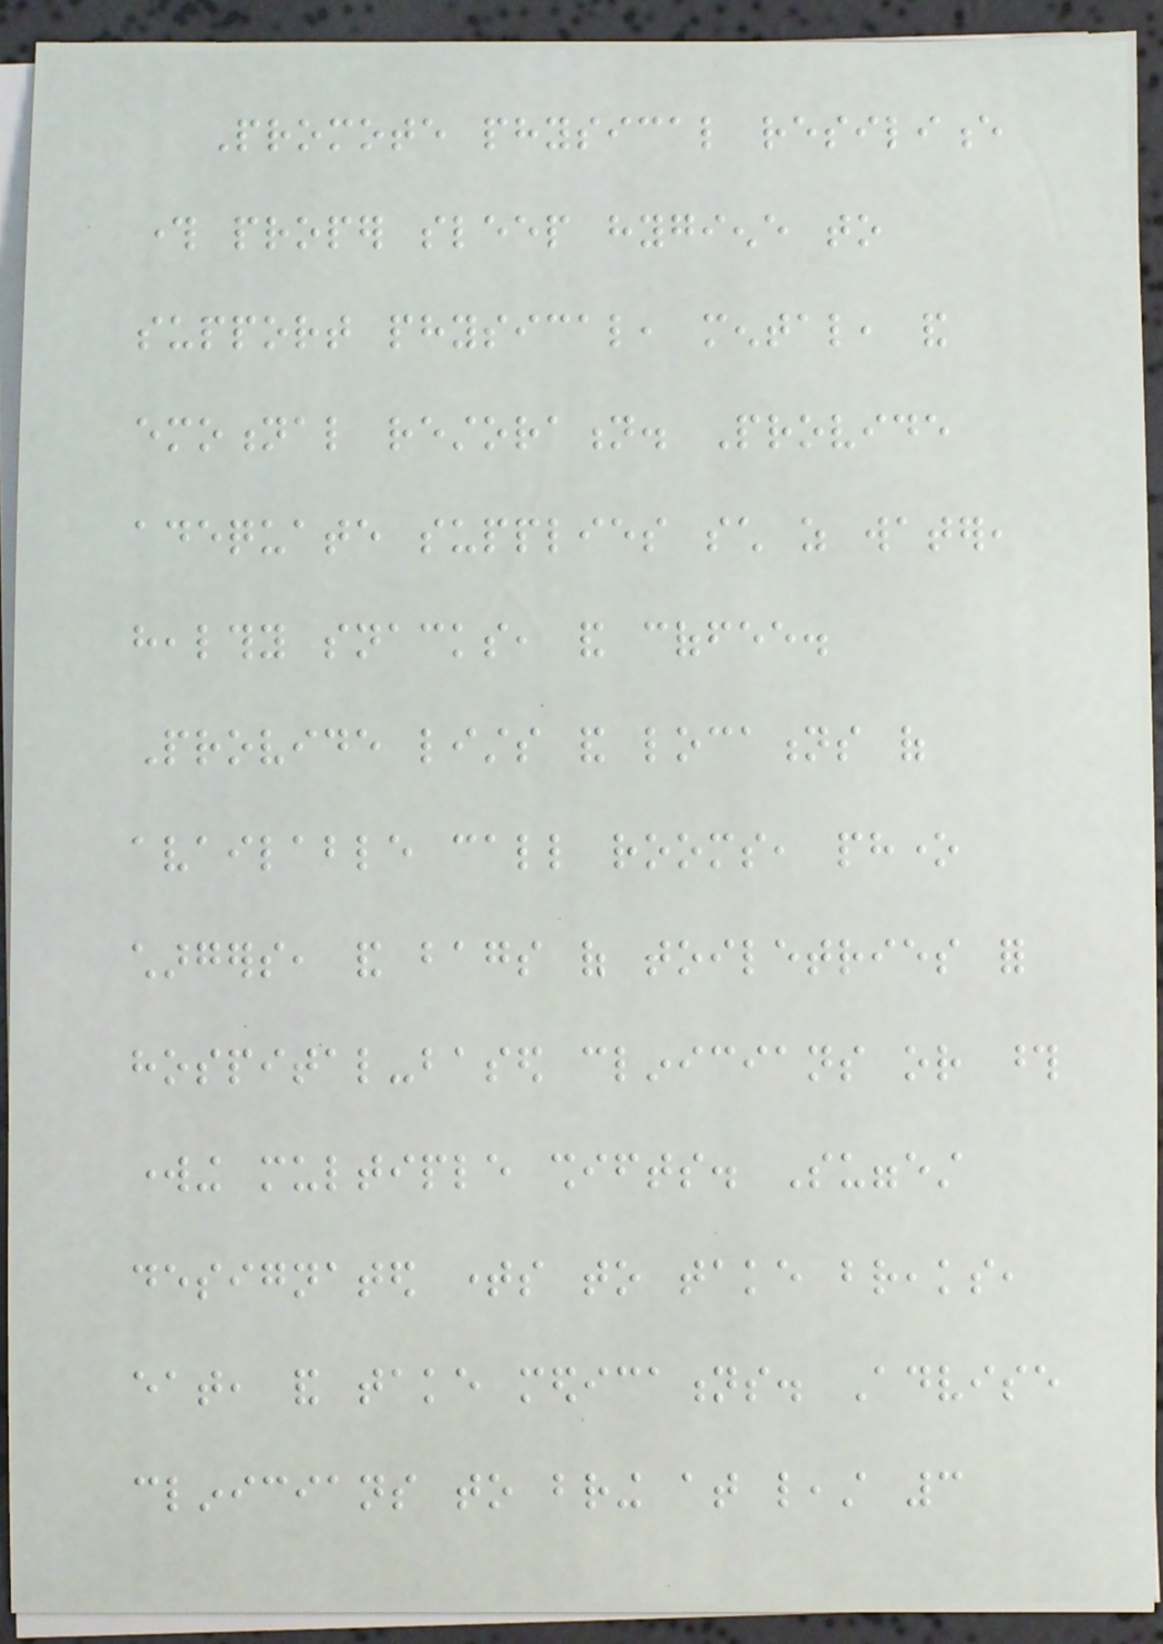Promote physical resilience
through proper sleep hygiene to
support physical, mental, and
emotional restoration. Provide
adequate supplies such as water,
healthy snacks, and coffee.
Provide lists and locations of
available call rooms, phone
chargers, and bags of toiletries for
hospital-based clinicians or those
working multiple shifts. Suggest
designated times to take breaks,
eat, and take medications. Advise
clinicians to bring at least 3
